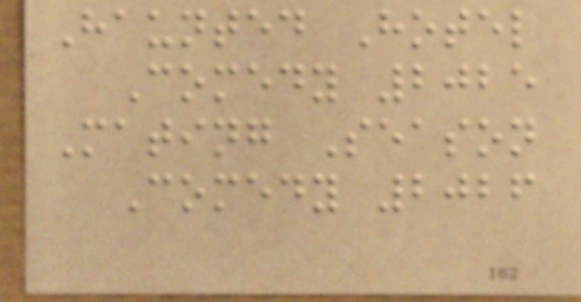Haunted Hotel
Comedy 2025
Mating Season
Comedy 2026
